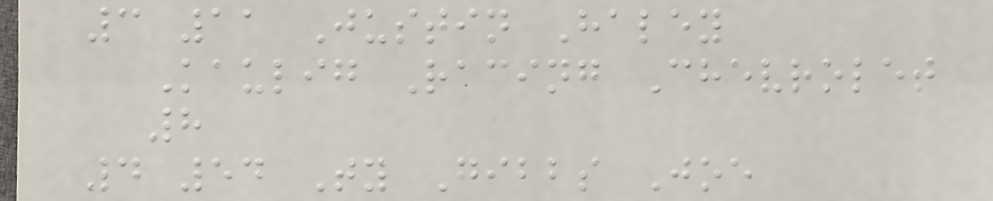3 11 Justin Haley
Kaulig Racing Chevrolet
8
4 54 Ty Gibbs Joe
